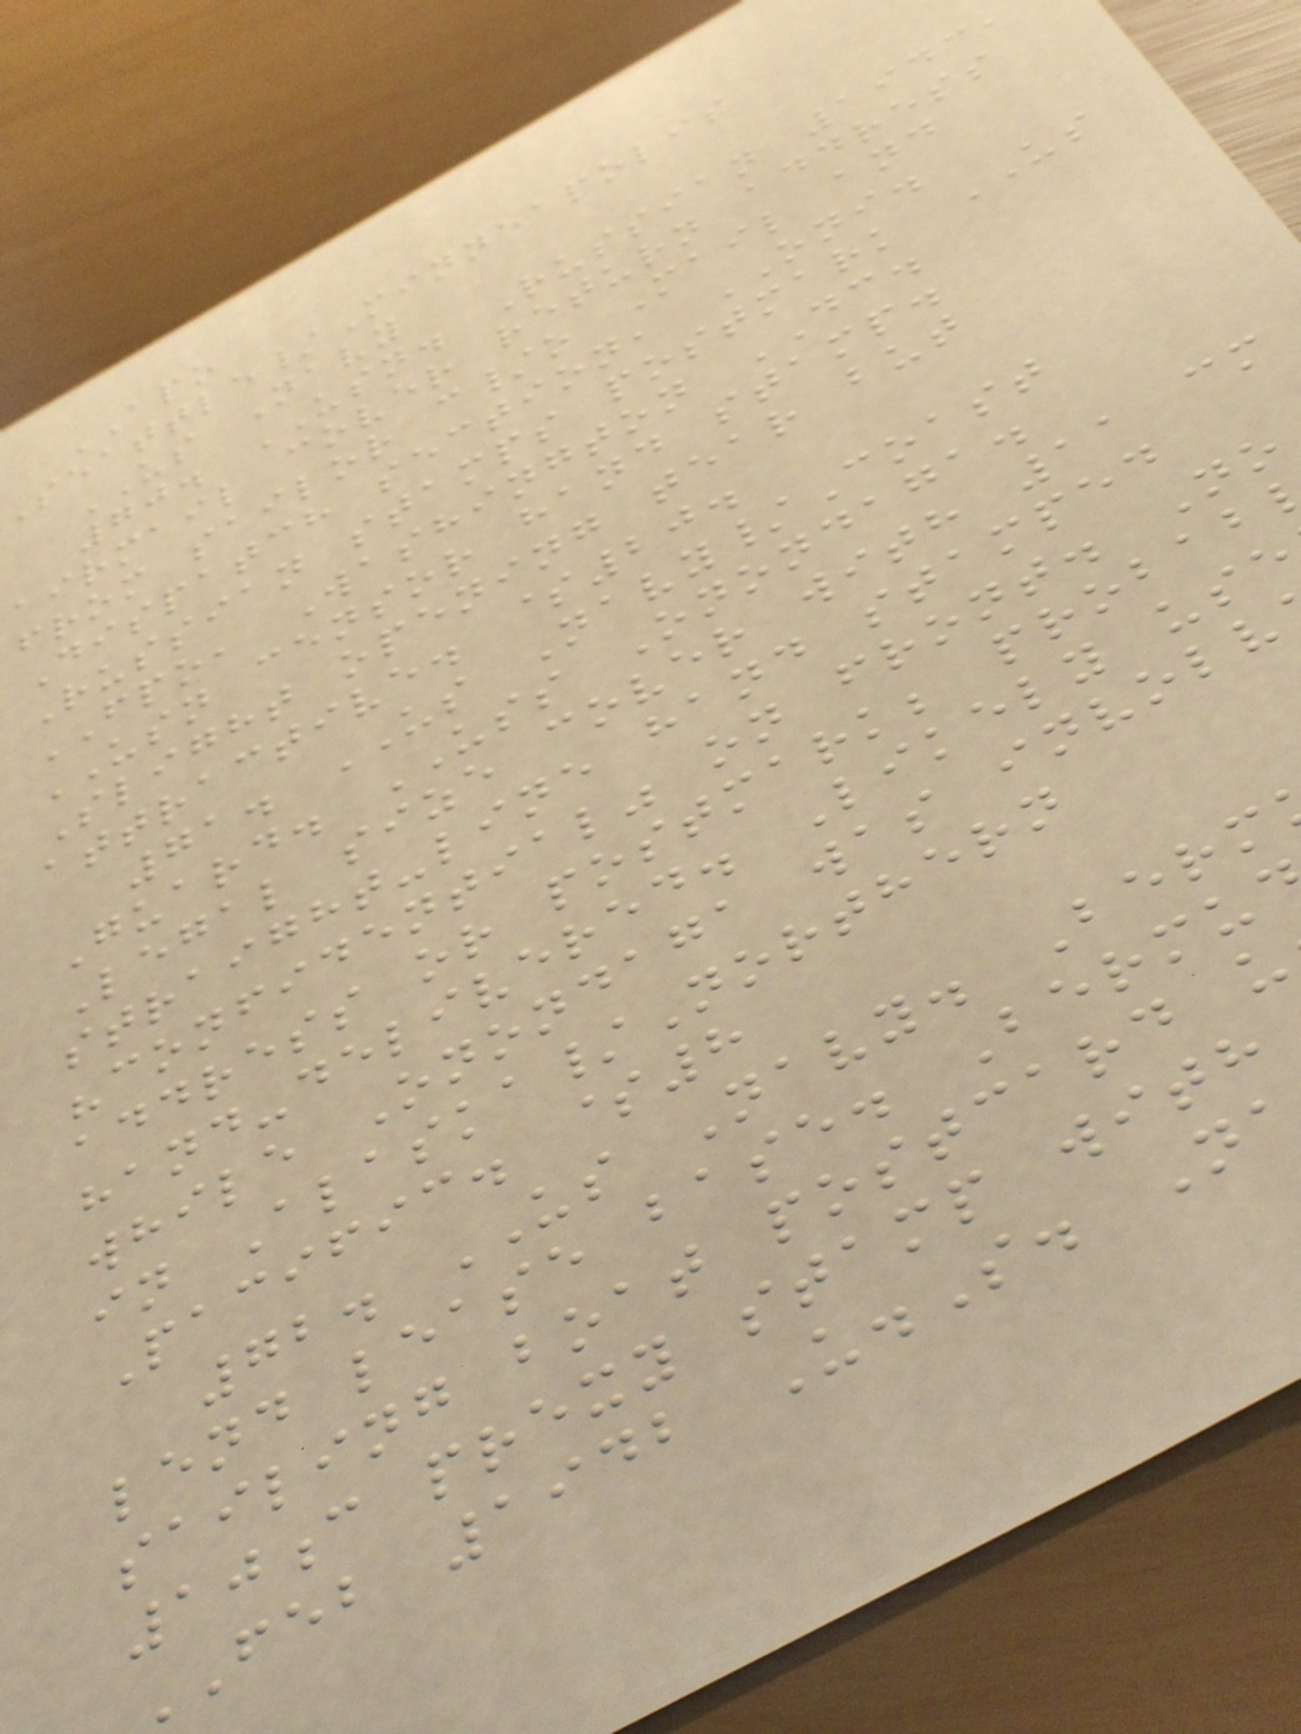APO
Seattle/Minneapolis
US Navy
70. USN. Russian 1943,
airmail cover return address
from sailor c/o Mail and
Dispatch section, ONI.
Russian stamps postmark US
FPO, Washington DC.
USN censor hand stamp.
Slight opening tear but
attractive. $20.
71. US Navy/Coast
Guard. USS Onondaga.
Legal size cover with 11 cm
straight-line hand stamped
"confidential" on front. No
address or postmark; probab
hand-delivered. Likely use
while Onondaga was involv
in Alaska/Northern
Pacific. $8
72. US Navy. Berm
lend lease base. Bermu
sailing boat postcard u
10c prexy stamp with
feb 1942 U.S. N
